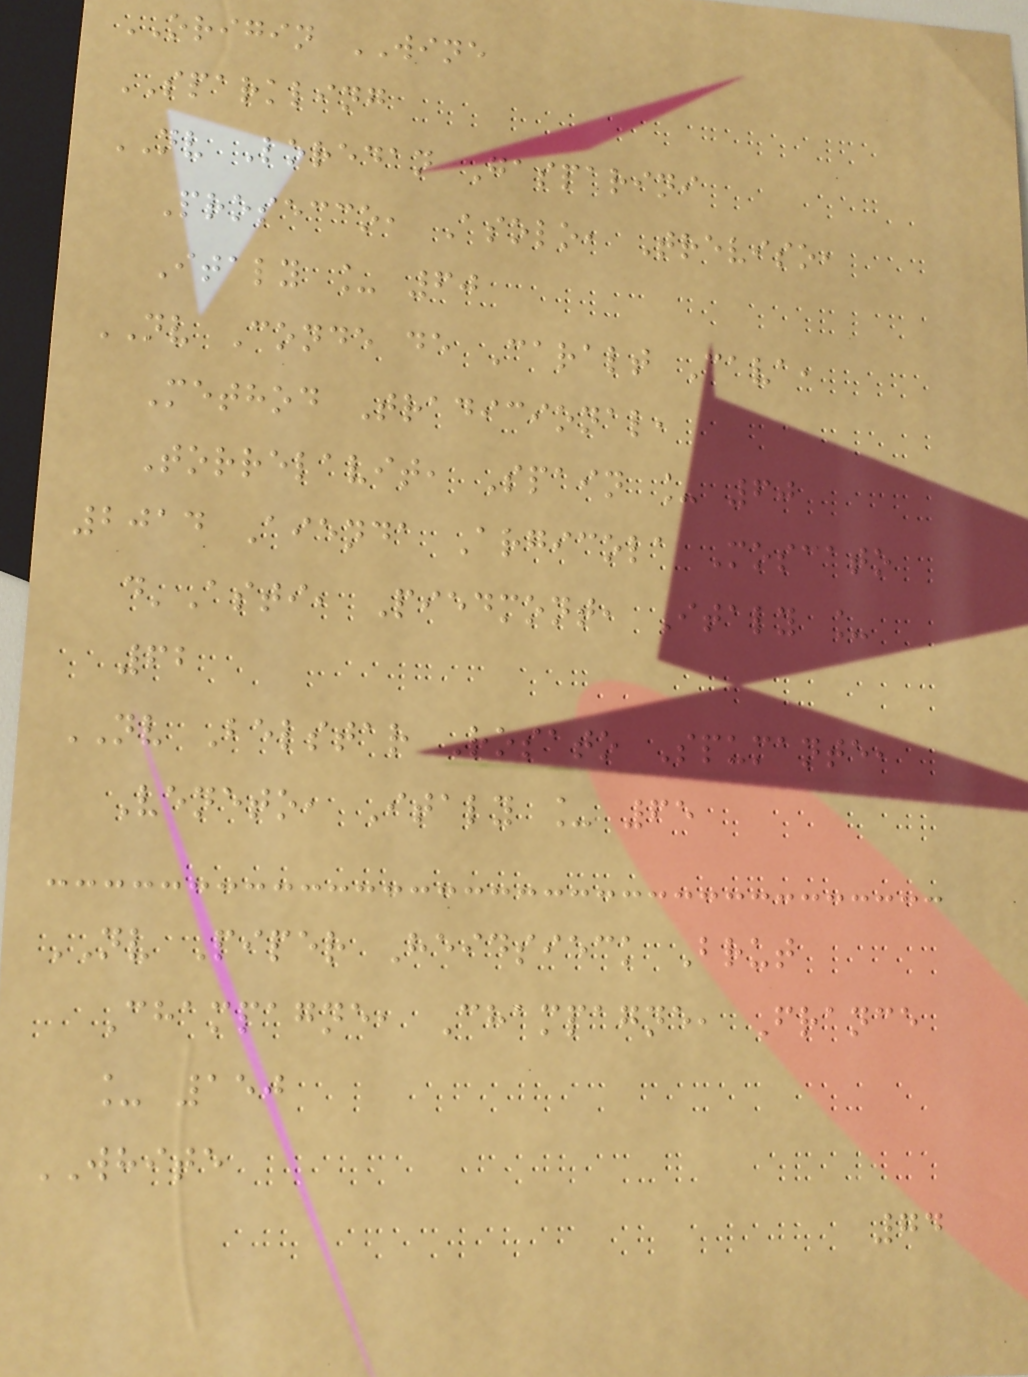ORIGIN WINE
SPARKLING
NV Loredan Gasparini
Prosecco, Asolo, Treviso,
Italy _ 60
NV Conde de Caralt Cava,
Method Tradicional,
Torrelavit, Spain _ 60
2014 Aienda Argicola Moscato
d'Asti, Piedmont, Italy _
62
NV Belstar Rosato Spumante,
Veneto, Italy _ 65
NV Piper Heidsieck Brut
Champagne, Champagne, France
_ 150
WHITE
74
